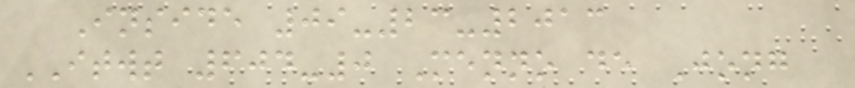Inside 09-23-2013
ITWT 604-0 Menno de Jong
